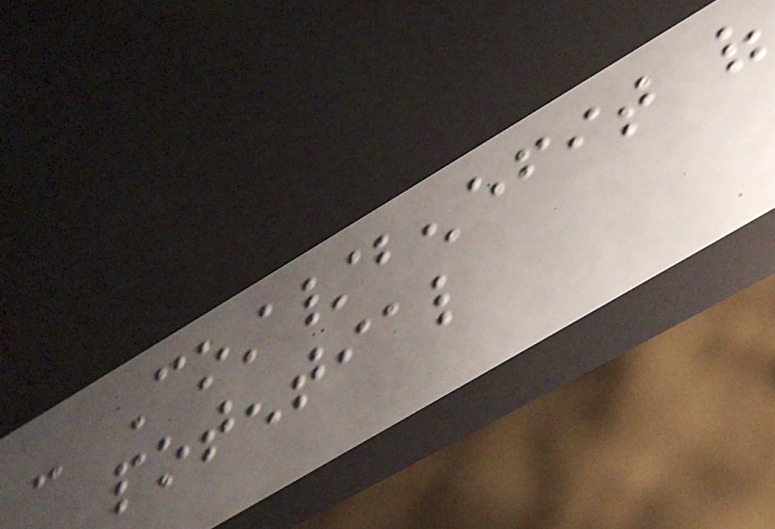- Cost/benefit of
potential
